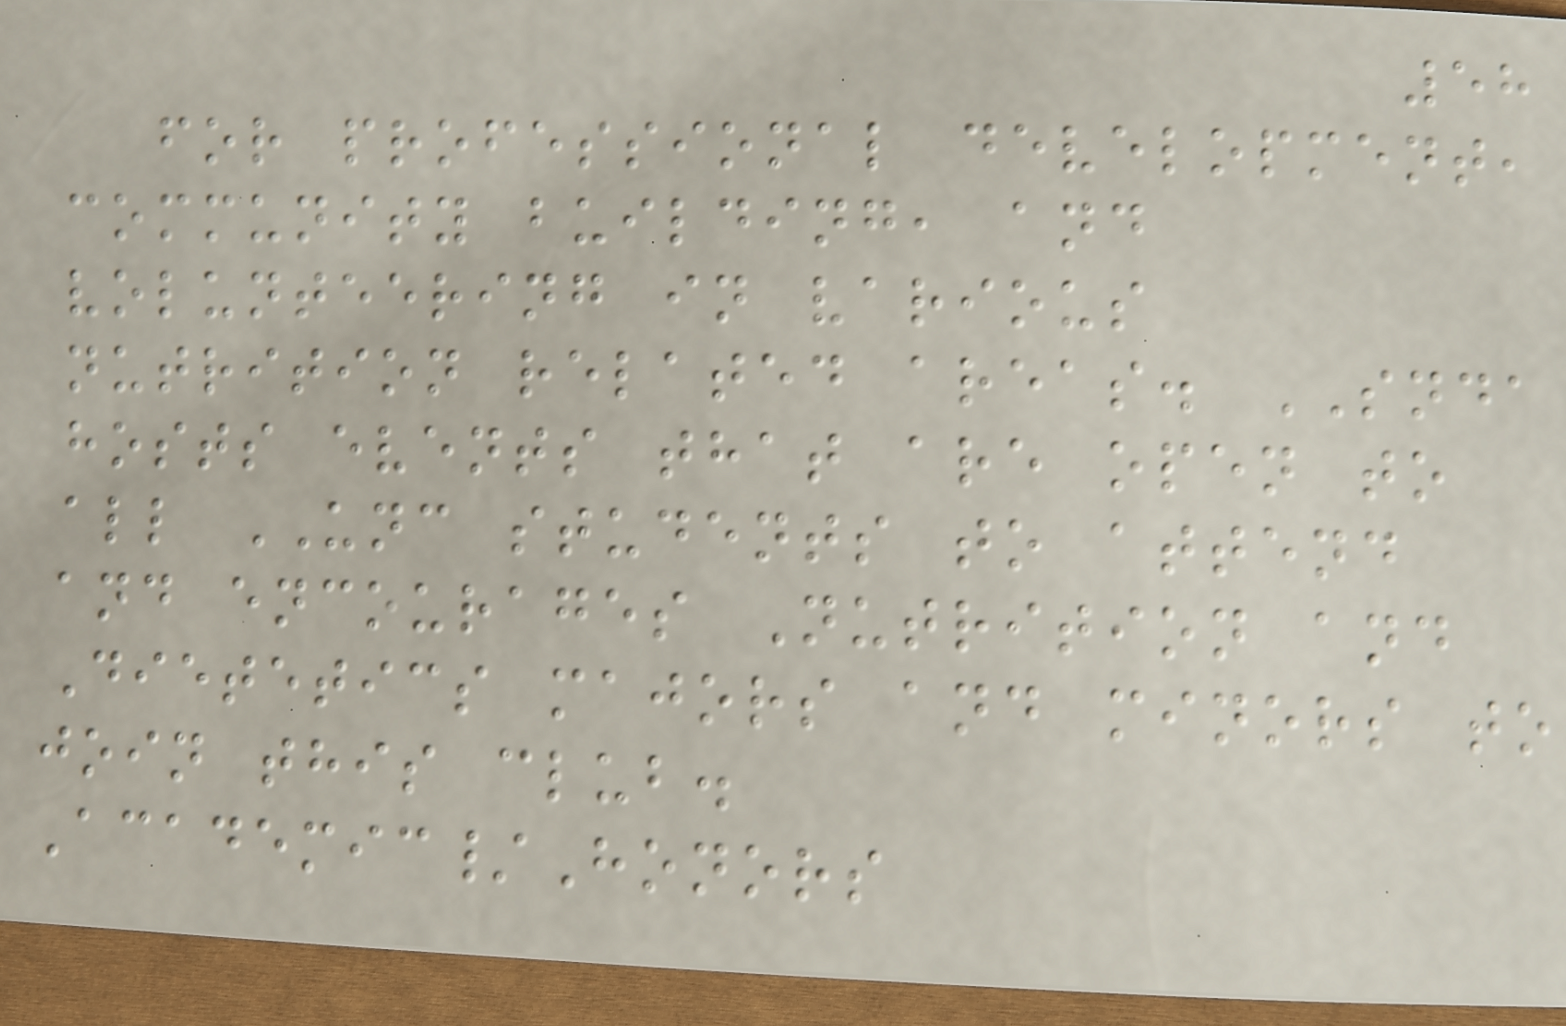58
for professional development,
community building, and
volunteering in various
nutrition related areas. SNDA
hosts events that are open to
all UNC students to attend
and encourages Nutrition and
Dietetics majors and minors to
join this club.
Academic/Honors
